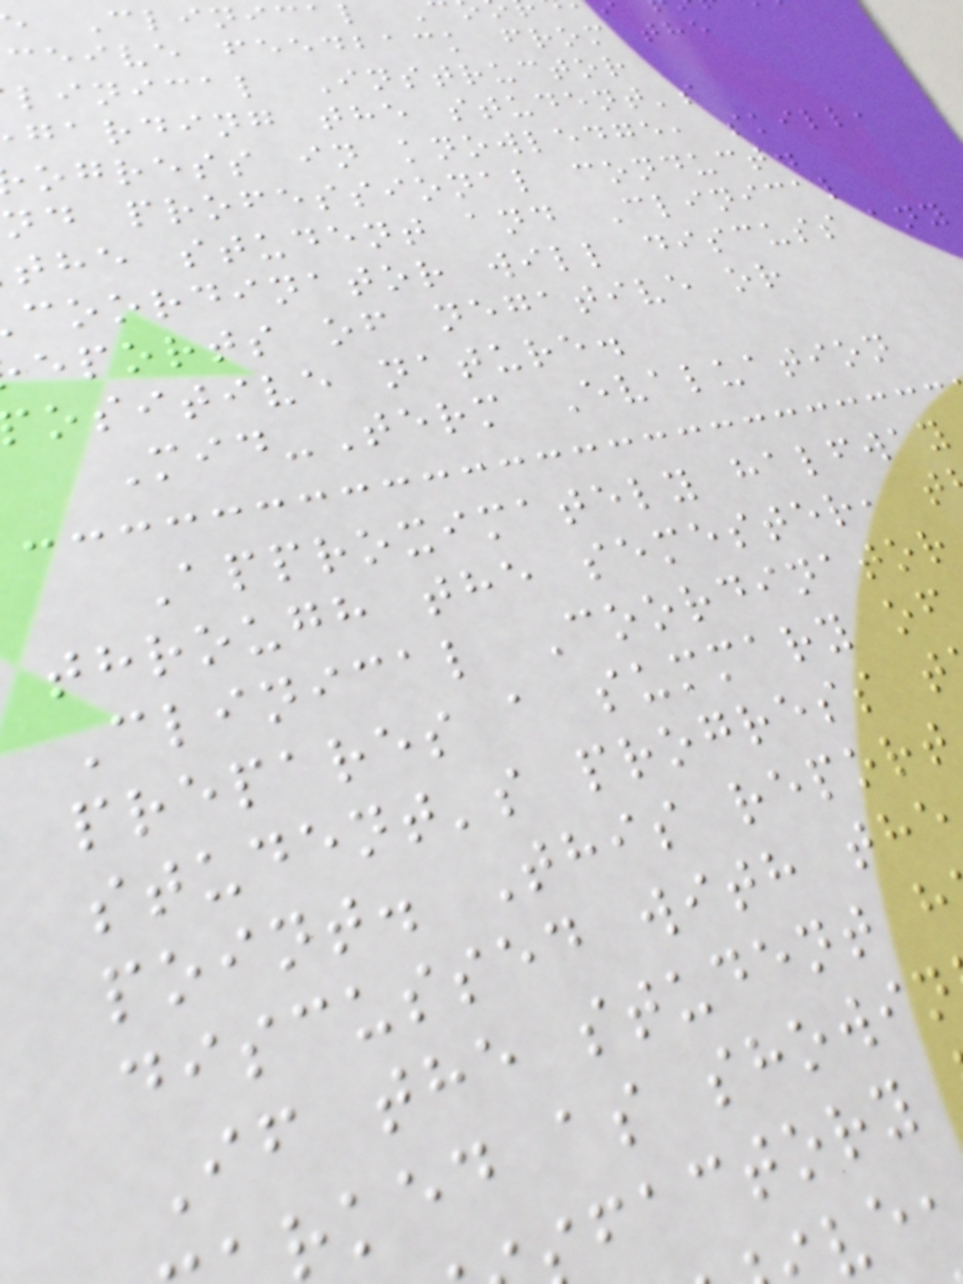Clinical
ceive feedback from the
linical Instructor
garding the student's
ogress in knowledge, skill,
nd professional conduct.
the student and Clinical
coordinator will discuss any
eports of negative or
ositive nature.
Mid-Term Evaluation
Approximately halfway
through the semester, t
Clinical Coordinator
prepares a summary of
student's progress t
point. This report
discussed with the
If the student h
rked as showin
factory
